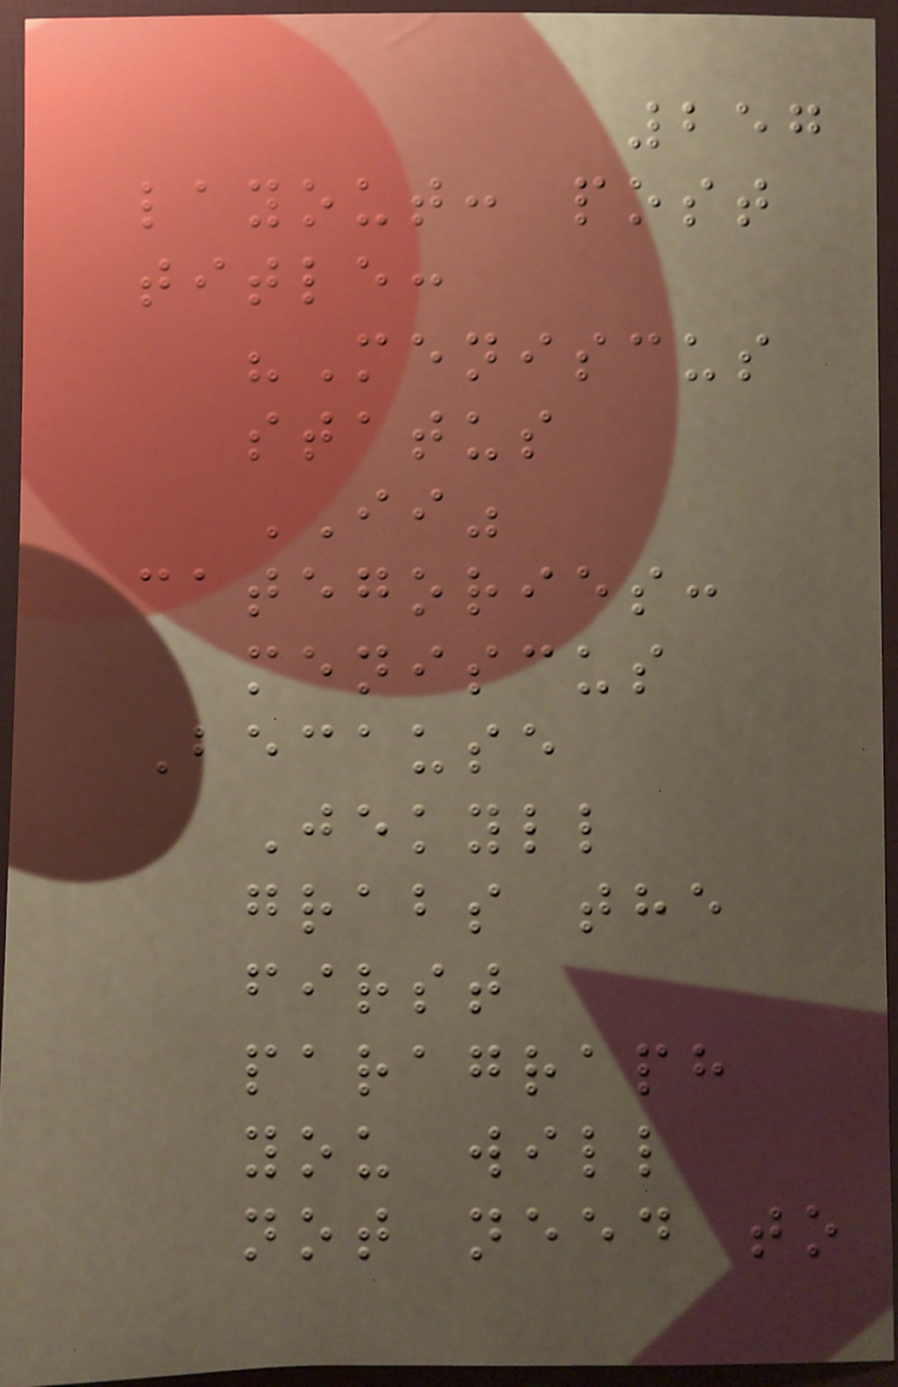257
layout: post
title:
"Meniscus
status
II"
categories:
meniscus
Because
Jekyll
grabs the
first
paragraph
you will
not need to
